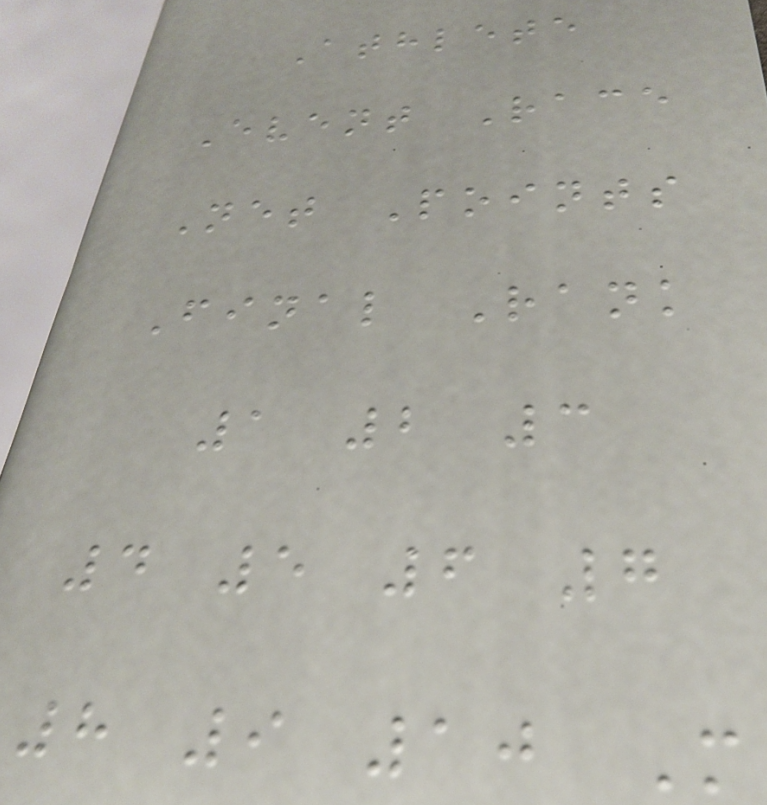Athlete
Event Race
Net Points
Final Rank
1 2 3
4 5 6 7
8 9 10 M
